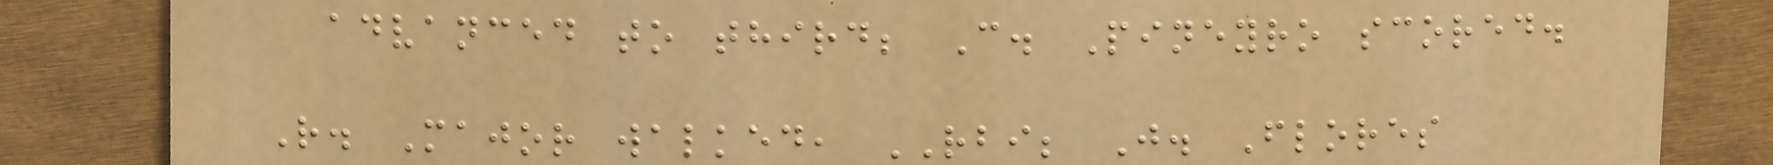advanced to third; C. Pineyro scored.
R. Major walked, RBI; J. Flores
